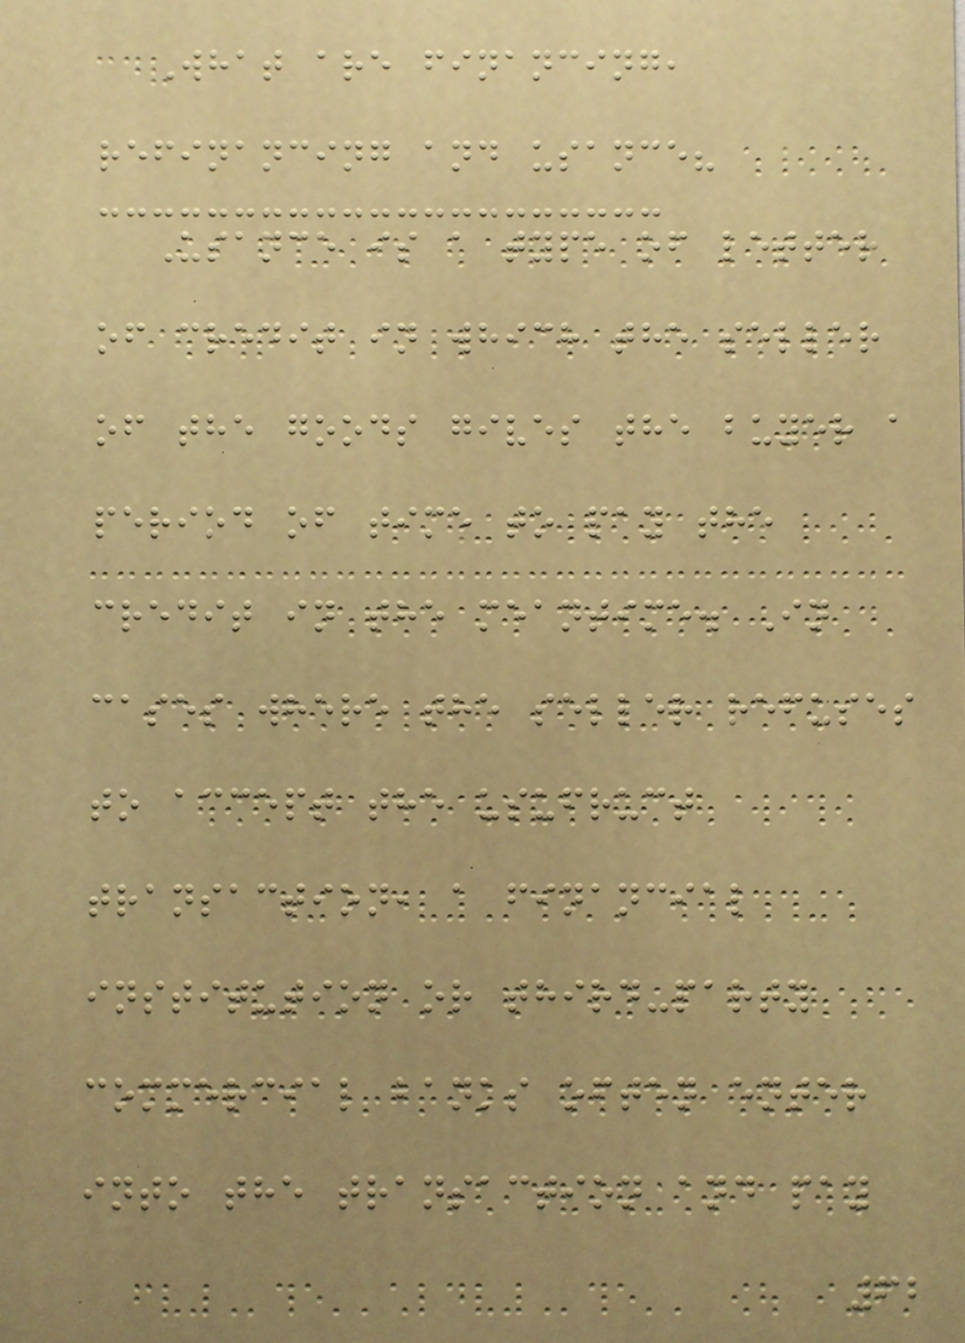What are financing,
refinancing and usance?
Usance is a type of letter
of credit in which the seller
of the goods gives the buyer a
period of time to pay the
credit in the meantime. In
cases where the seller refuses
to accept the usufruct
transaction, a financial
institution or third-party
commercial banks often enter
into the transaction and pay
62
